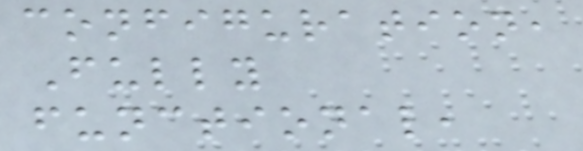configuration,
Fully
functional,
